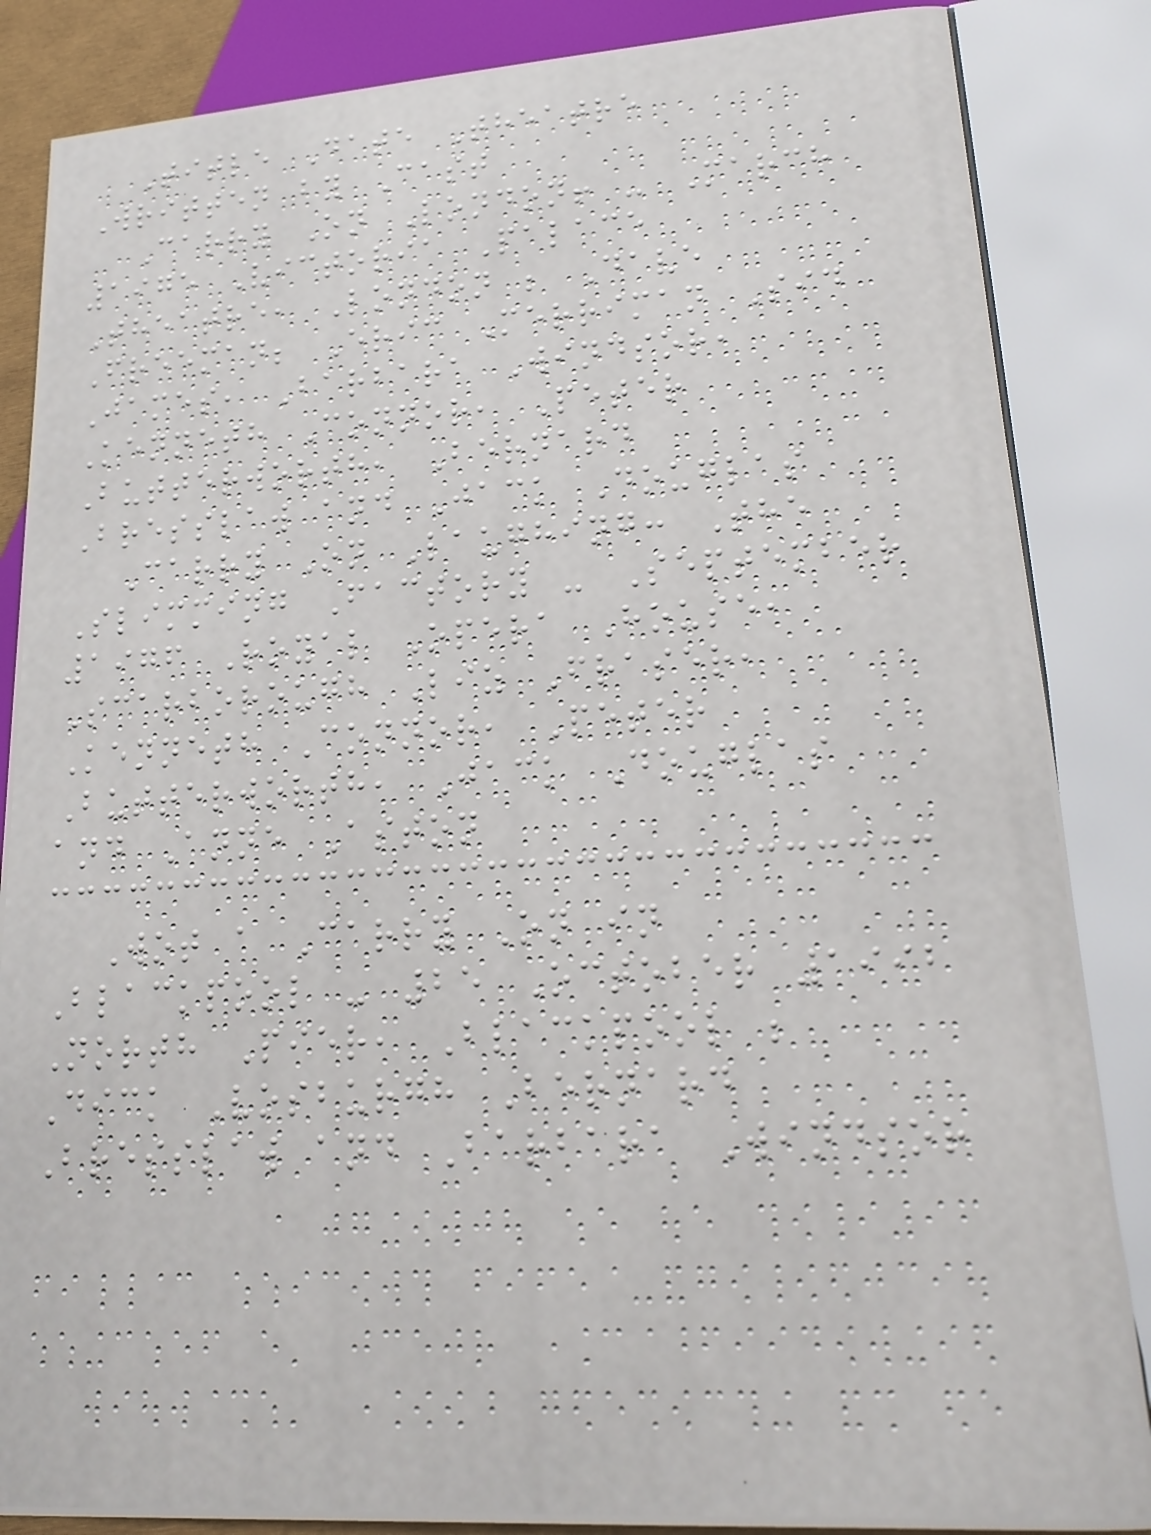Title Date Theatre
Written by Cast
Carry On London! - March
1975 Victoria Palace
Theatre, London ; Dave
Freeman; Eric Merriman Sid
James, Barbara Windsor,
Kenneth Connor, Peter
Butterworth, Bernard
Bresslaw and Jack Douglas
Carry On Laughing: The
Slimming Factory - September
1976 Royal Opera House,
Scarborough Liz Fraser,
Kenneth Connor, Peter
Butterworth, Jack Douglas
and Anne Aston
Wot a Carry On in
Blackpool - 25 October 1992
North Pier, Blackpool ;
Dick Vosburgh Bernard
Bresslaw and Barbara Windsor
